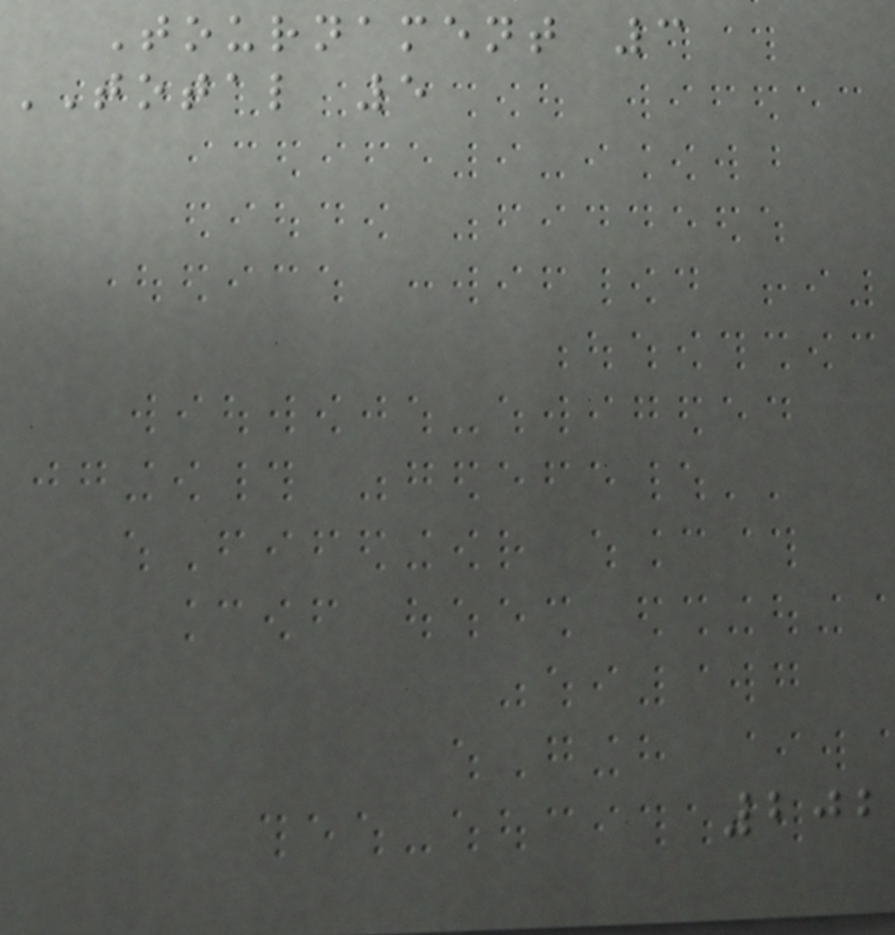Tournament 3
TOTAL 5
202
